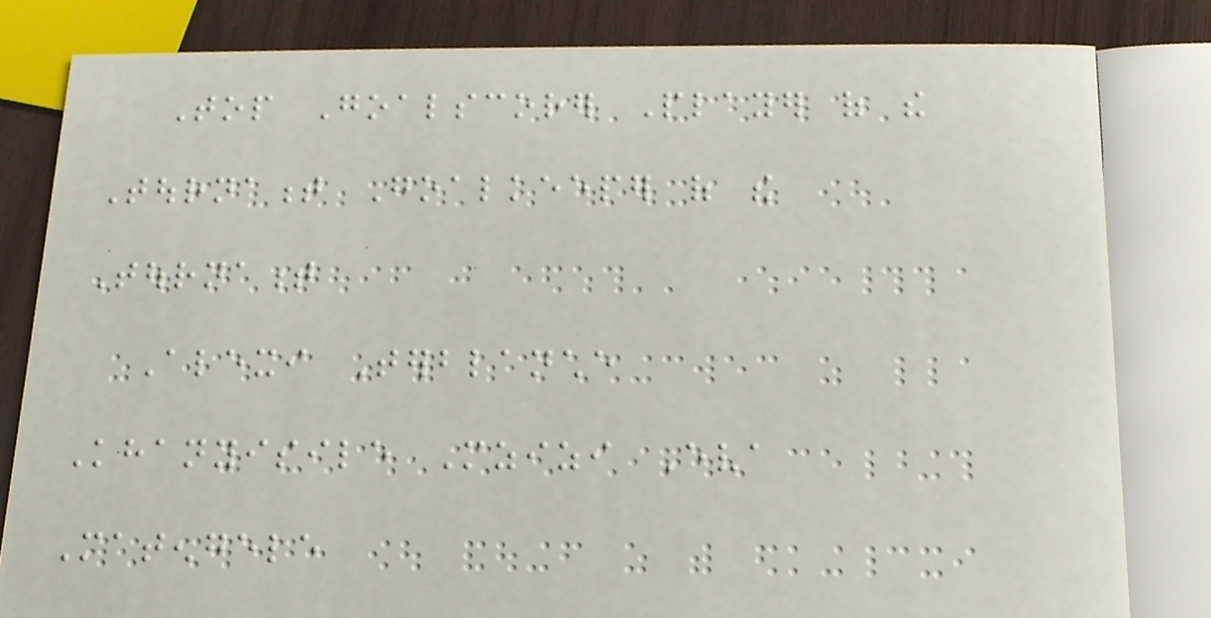Top Goalscorer Player of the
Tournament Goalkeeper of the
Tournament
Alexi Terblanche
Khanyisile Mzizi Eva
Matengele
